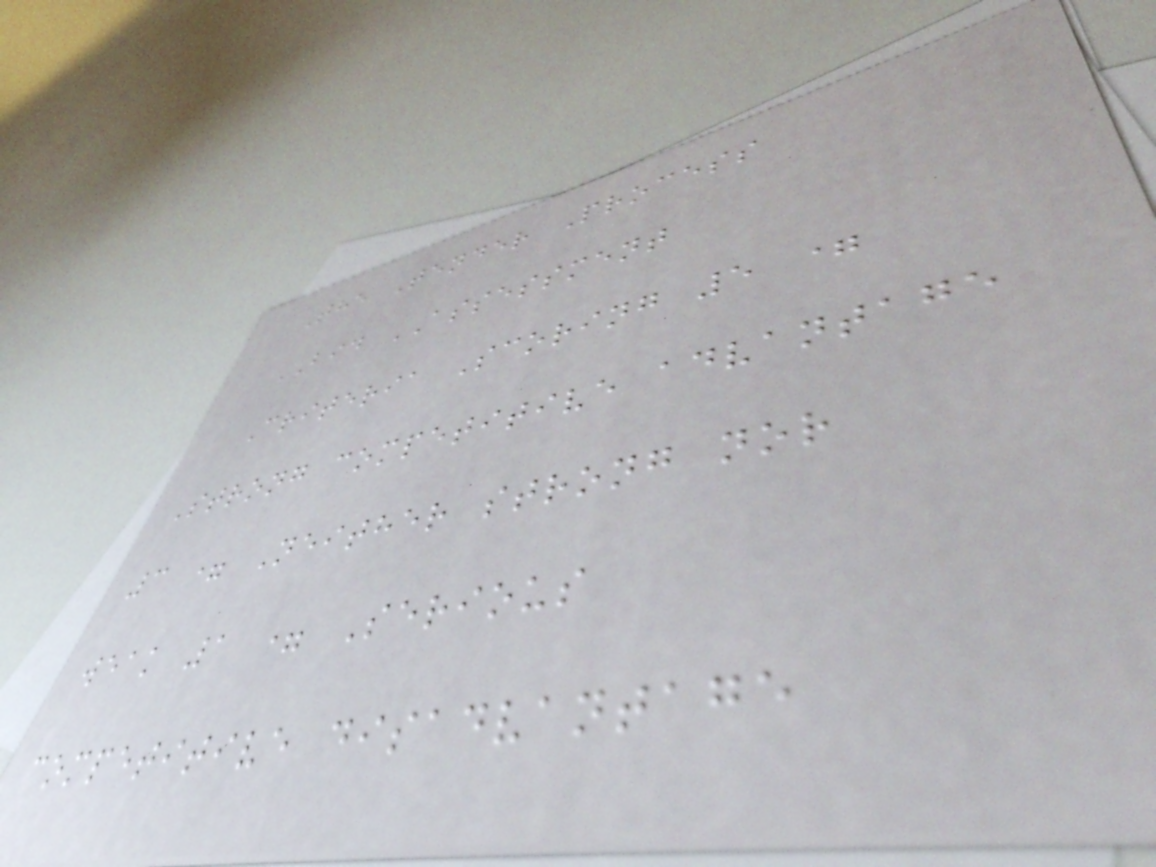The Tender Process
BID ASSESSMENT
Criteria Scoring 5 =
Strong competitive advantage
3 = Neither strong nor
weak 1 = Serious
competitive disadvantage
